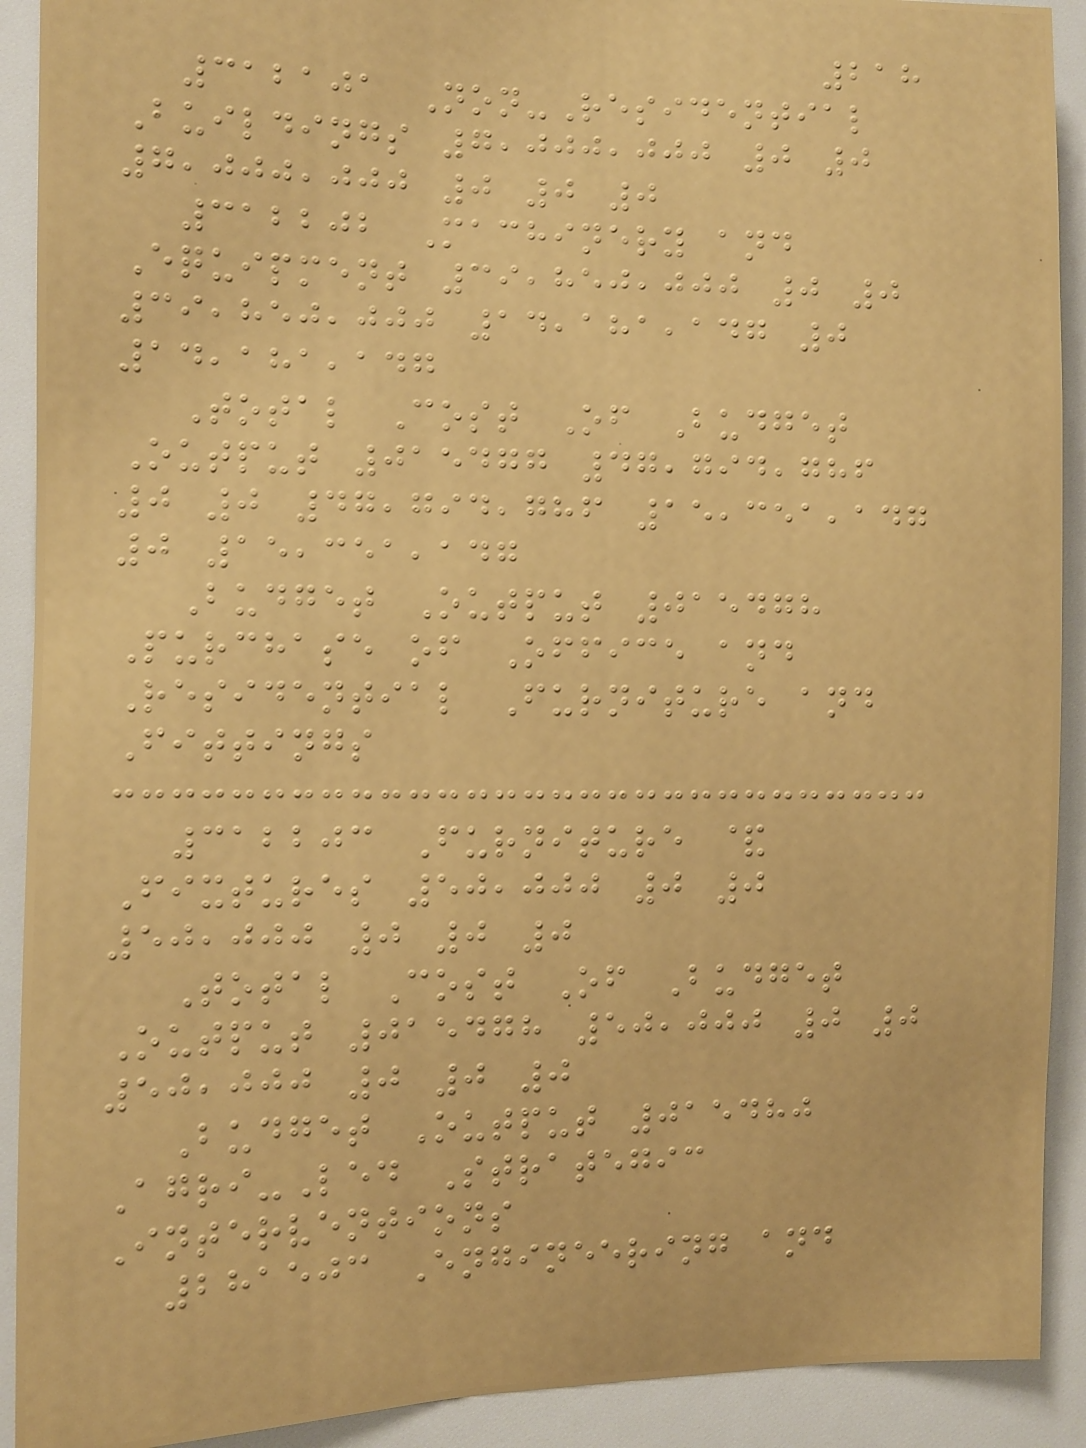218
312101 Non-Residential
Buildings 7,000,000 0 0
7,000,000 0 0 0
312202 Machinery and
Equipment 39,850,000 0 0
39,850,000 14,181,147 0
14,181,147
Total Cost Of Budget
Output 015477 47,794,786
0 0 47,794,786 15,351,147
0 15,351,147
Budget Output 015478
Purchase of Office and
Residential Furniture and
Fittings
312203 Furniture &
Fixtures 50,000 0 0
50,000 0 0 0
Total Cost Of Budget
Output 015478 50,000 0 0
50,000 0 0 0
Budget Output 015480
Agri-Led Strategic
Interventions
281503 Engineering and
